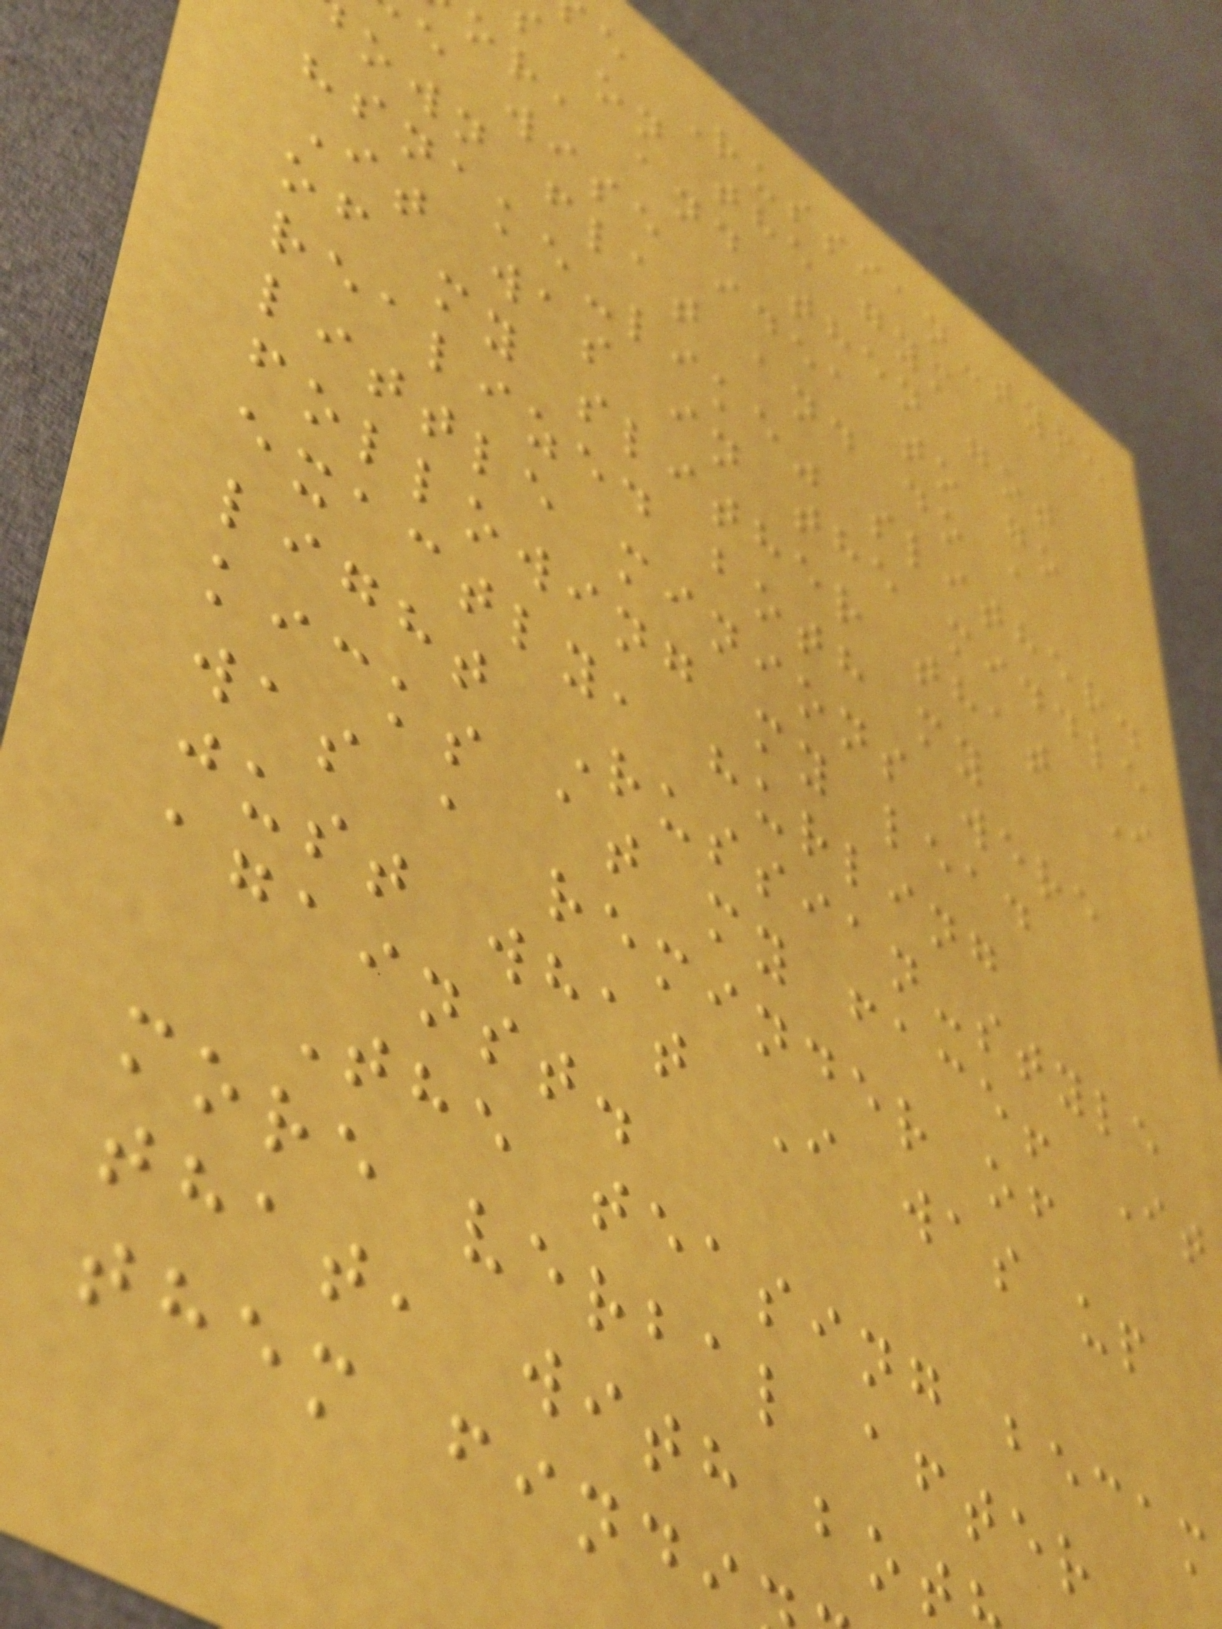e Russian-type
on the gym
or, and then got
e wise idea to go
own flat and do a
"snake-like" slither.
It was in the middle
of my slither that I
realized both my
little minions were
following my lead
exactly, hurling
light Russian-style
kicks at my face! It
was a reminder of
just what I was up
against.
The teasing becam
more verbal after
that, with bot
them findi
